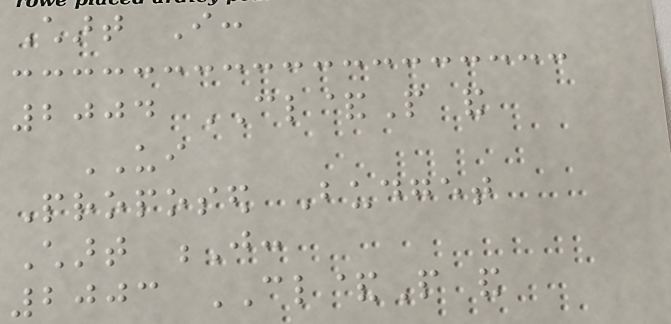Chart I:
2004 CL&P and
UI
Proposed Budget
Chart J:
2003 CL&P and
